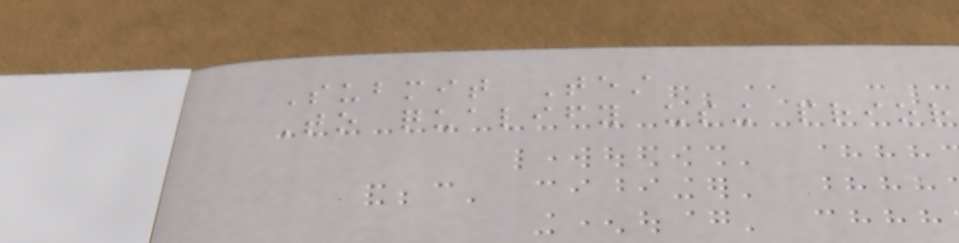Submit Test
To qualify using prior
